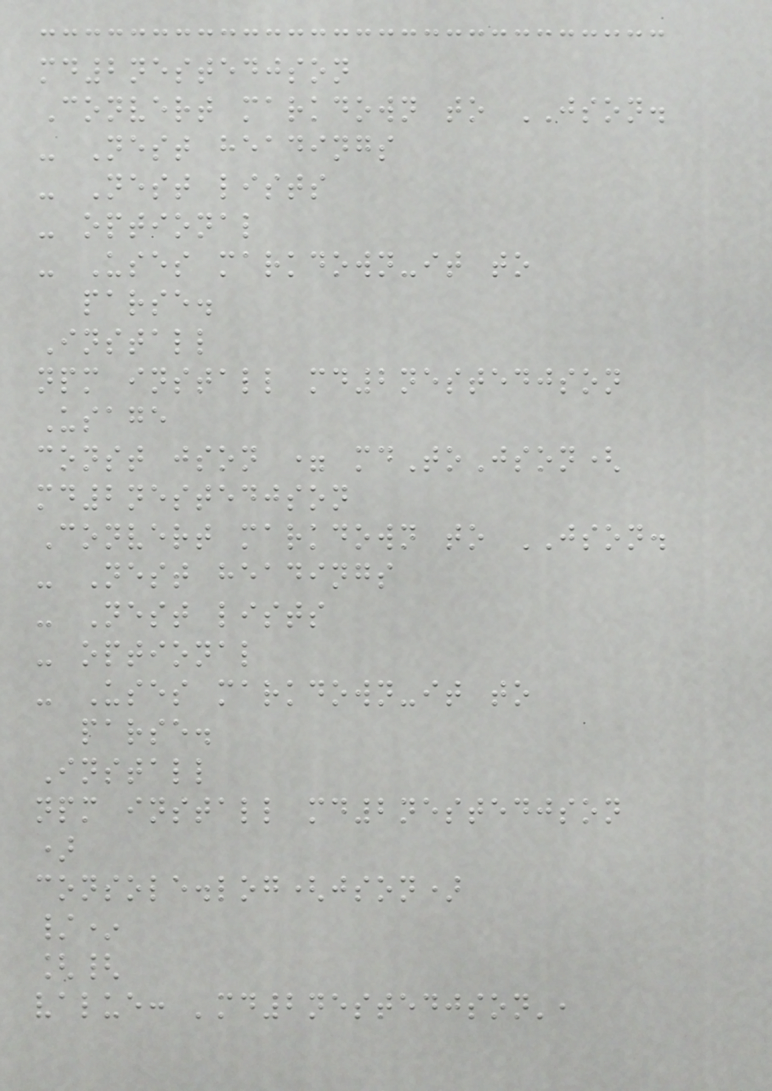md2nestedjson
Convert markdown to JSON.
- Nest headings
- Nest lists
- optional
- Uses markdown-it to
parse.
Install
npm install md2nestedjson
Usage
const json = mdToJson(
md2nestedjson
Convert markdown to JSON.
- Nest headings
- Nest lists
- optional
- Uses markdown-it to
parse.
Install
npm install md2nestedjson
)
console.log(json)
/*
[{
value: 'md2nestedjson',
